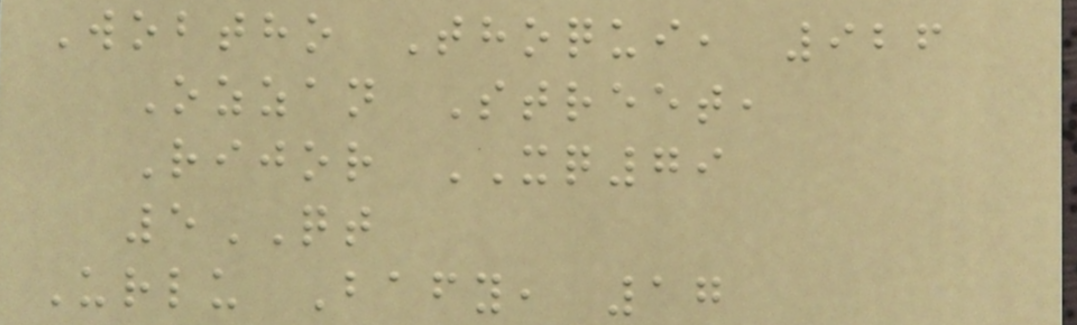Wobtho Thoqui, 926
Ozzan Street,
Rijor XQ79
5QT
Urlu Bafy, 17
